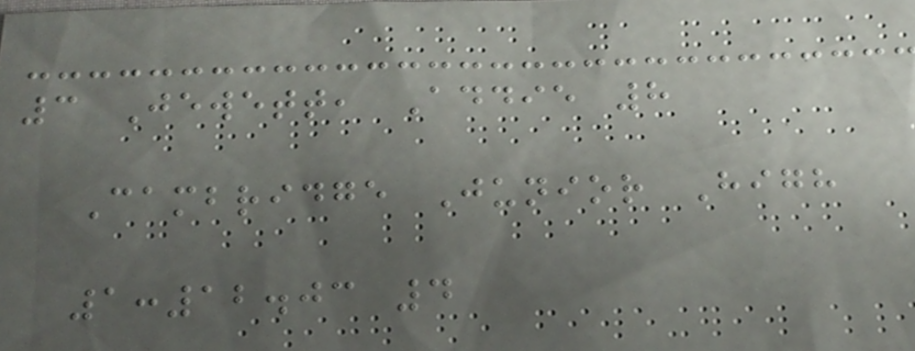3 Jewett, Addie 8
Cambridge Junior High
1:12.03 4
